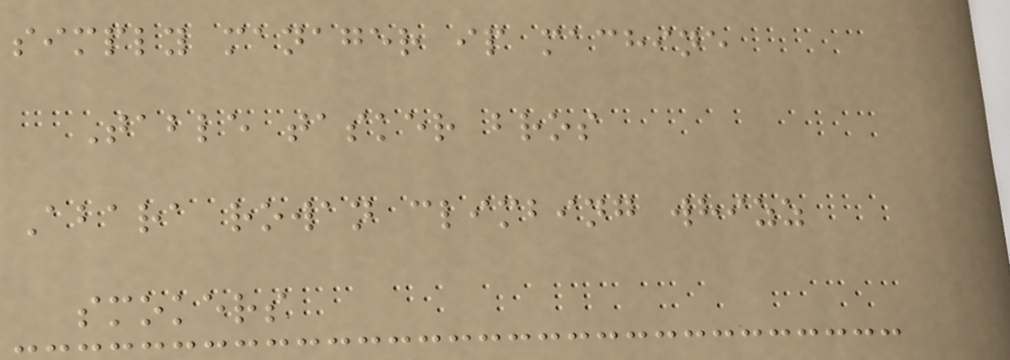simply manager ip machine
Table tasker bros
Abara rowan climbing whizz
smokers
